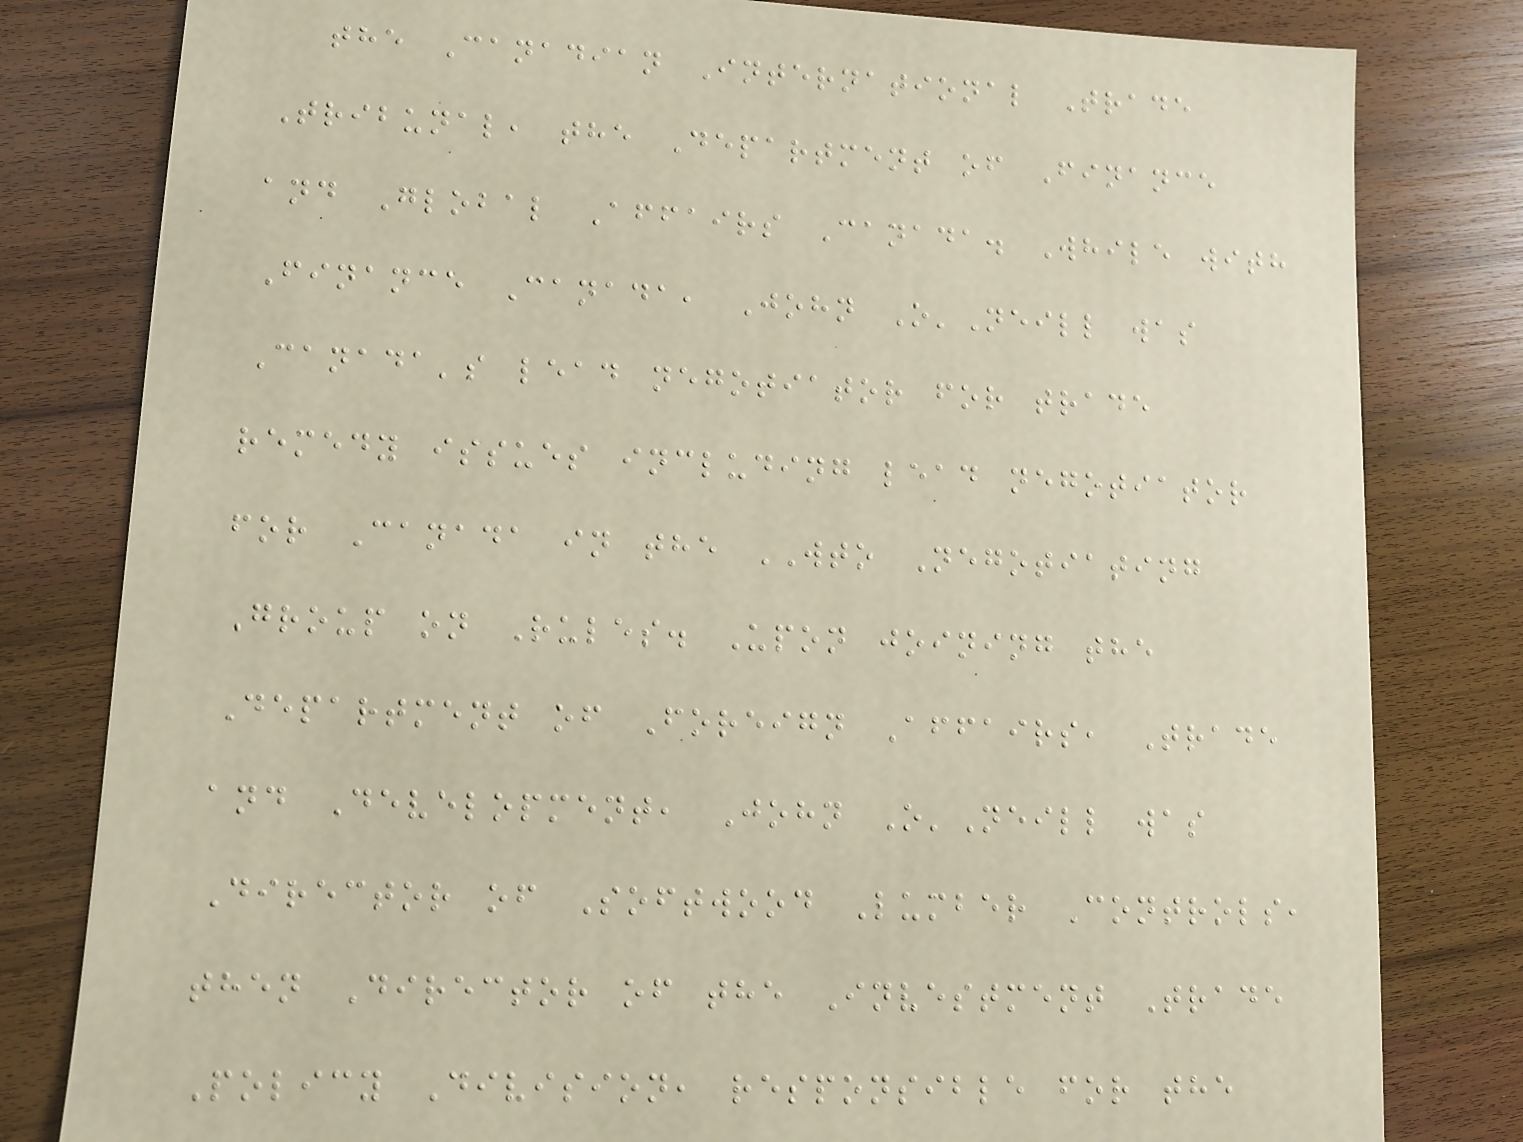the Canadian International Trade
Tribunal, the Department of Finance
and Global Affairs Canada. While with
Finance Canada, John O'Neill was
Canada's lead negotiator for trade
remedy issues including lead negotiator
for Canada in the WTO Negotiating
Group on Rules. Upon joining the
Department of Foreign Affairs, Trade
and Development, John O'Neill was
Director of Softwood Lumber Controls,
then Director of the Investment Trade
Policy Division, responsible for the
